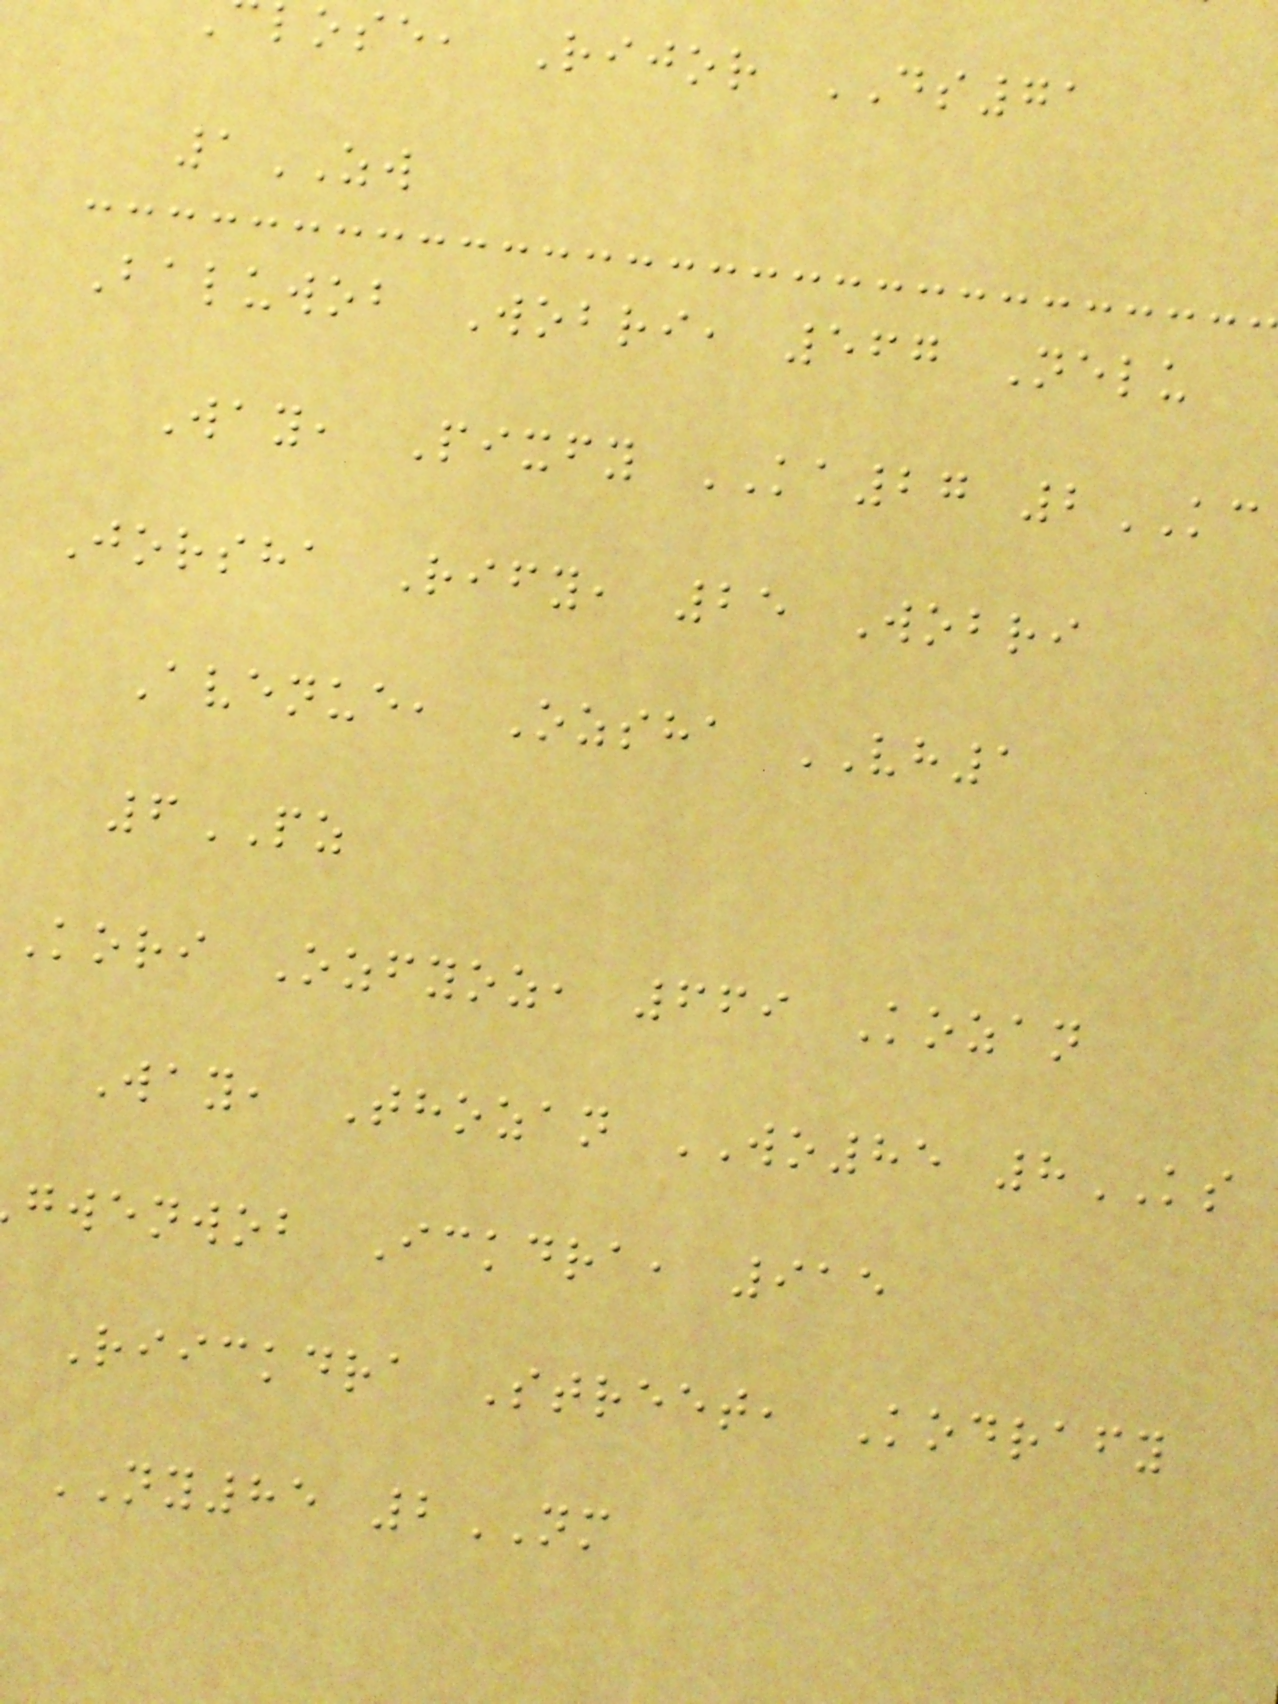ose, Rijor DS71
1ZW
Baluwob Wobri, 567 Nelu
Way, Pixfy KA27 2KC
Jorsha Rify, 25 Wobri
Avenue, Ozsha VH1
6PZ
Kori Ozfyoz, 669 Kozan
Way, Thozan WO85 8KS
gwenwob Ickdra, 915
Riickdra Street, Kodrafy
NY85 2NM
